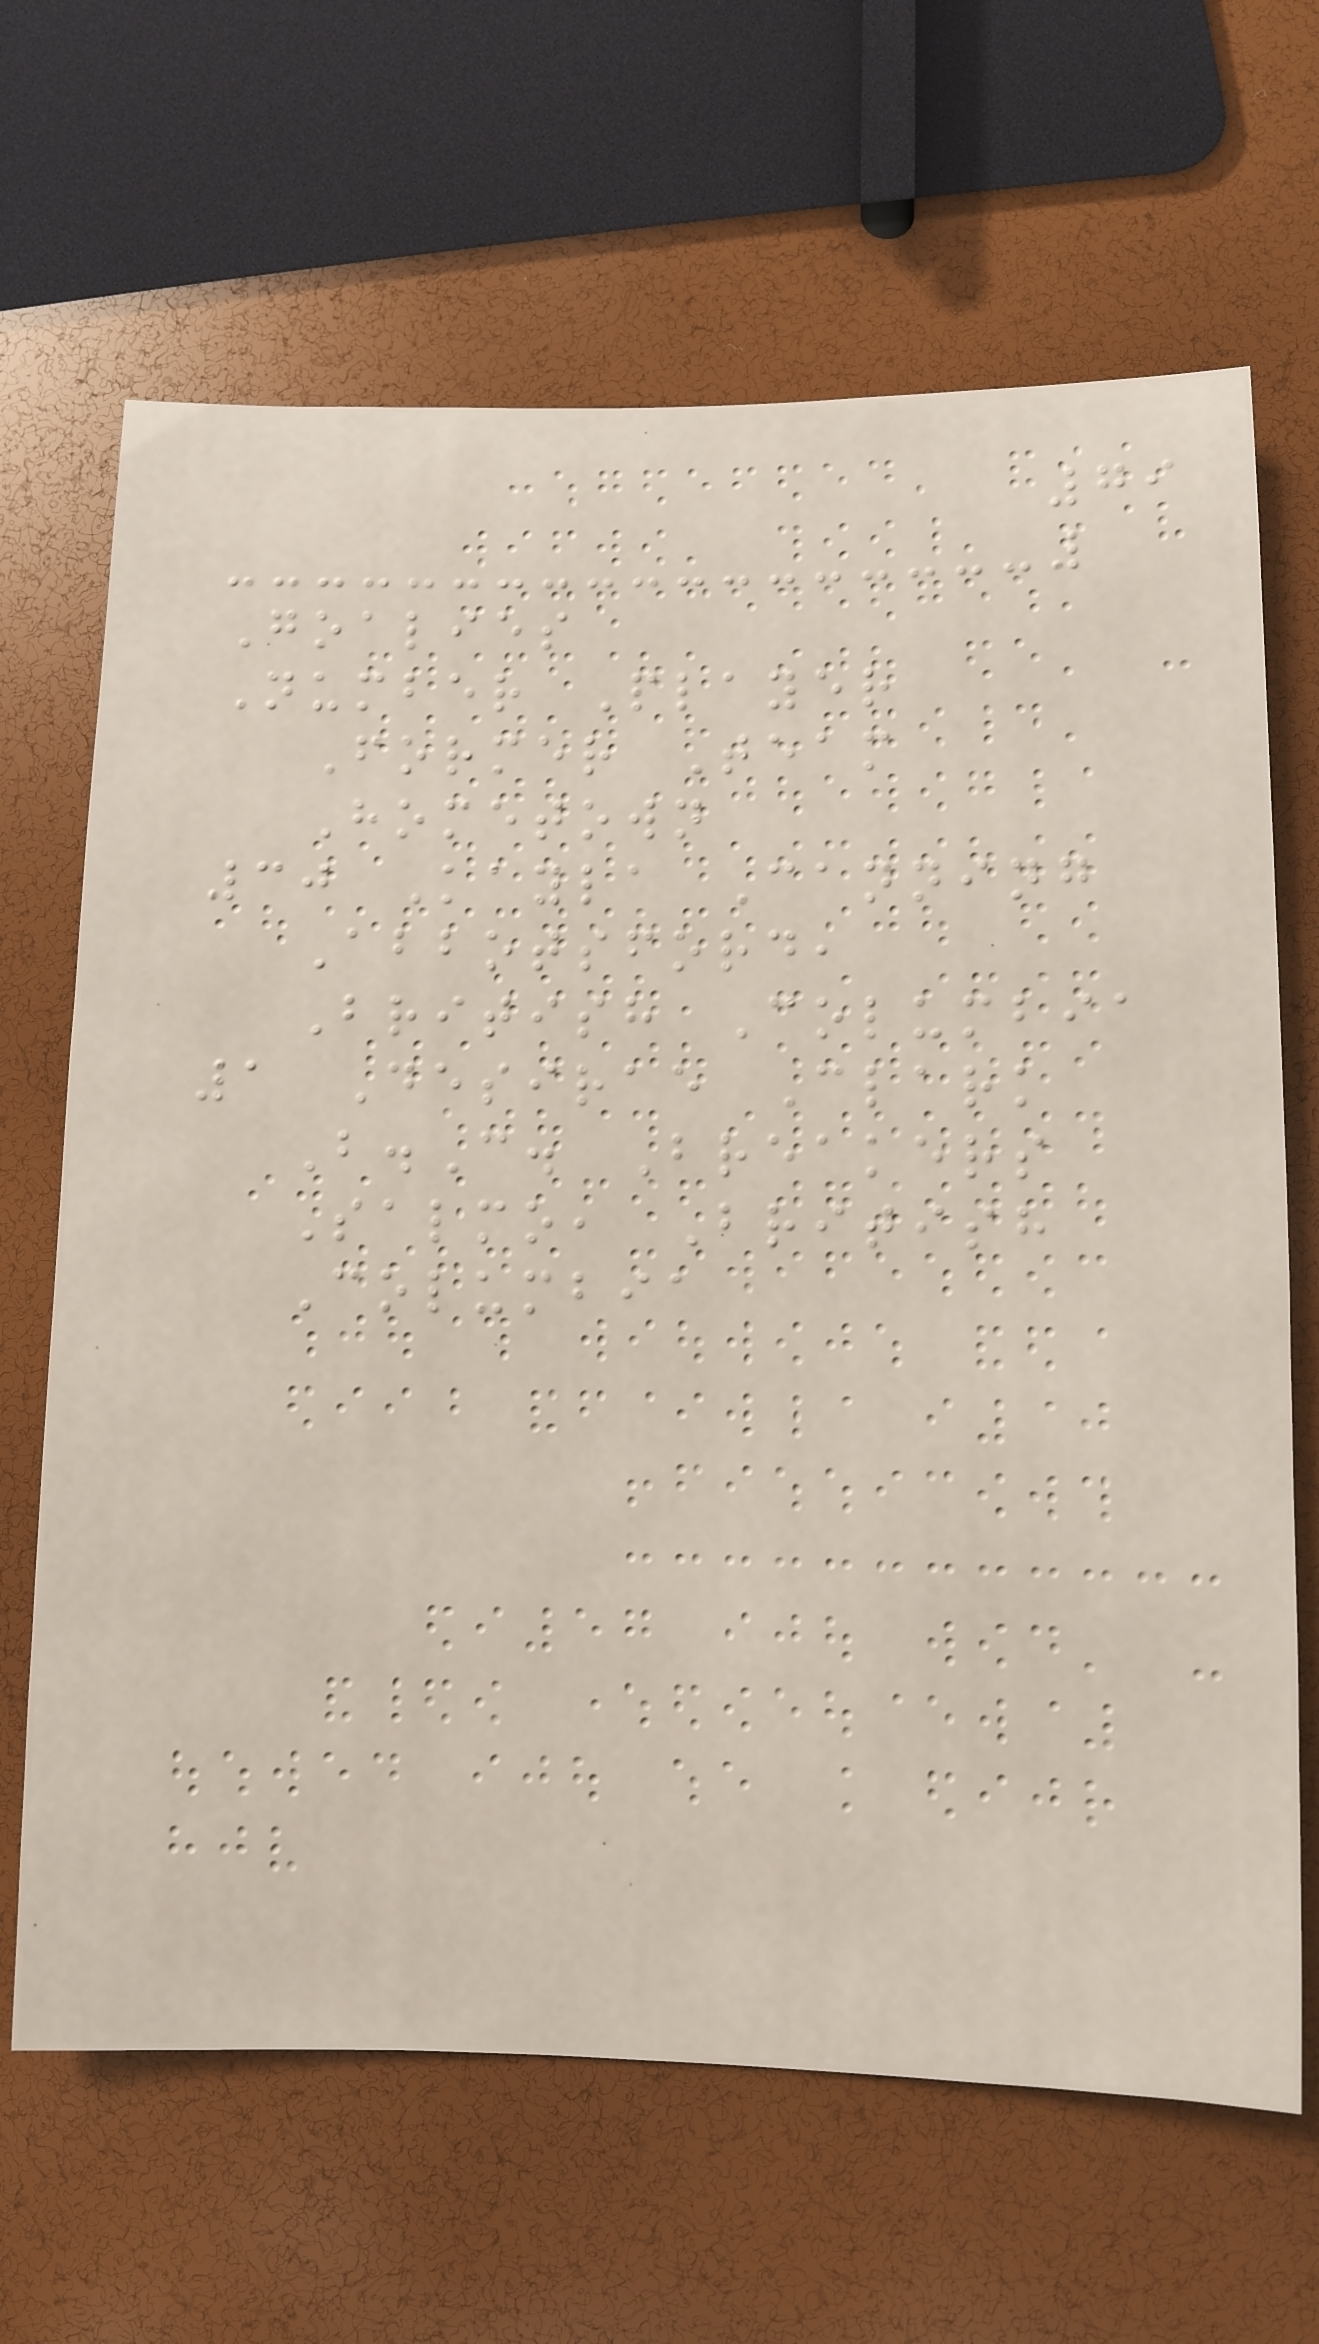79
Goalies
Number Player
Former Team
Hometown
30 Kayla Canning
Abbotsford,
British Columbia
1 Desirae Clark
B.C. Breakers
Salmo, British
Columbia
